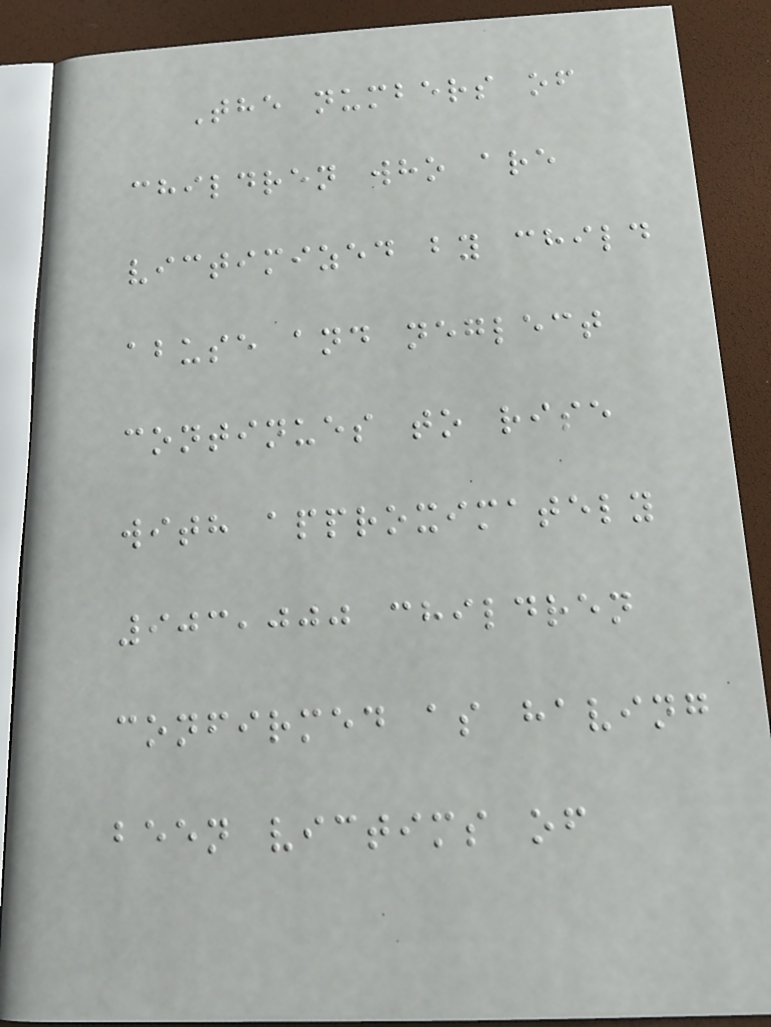The numbers of
children who are
victimized by child
abuse and neglect
continues to rise
with approximately
903,000 children
confirmed as having
been victims of
